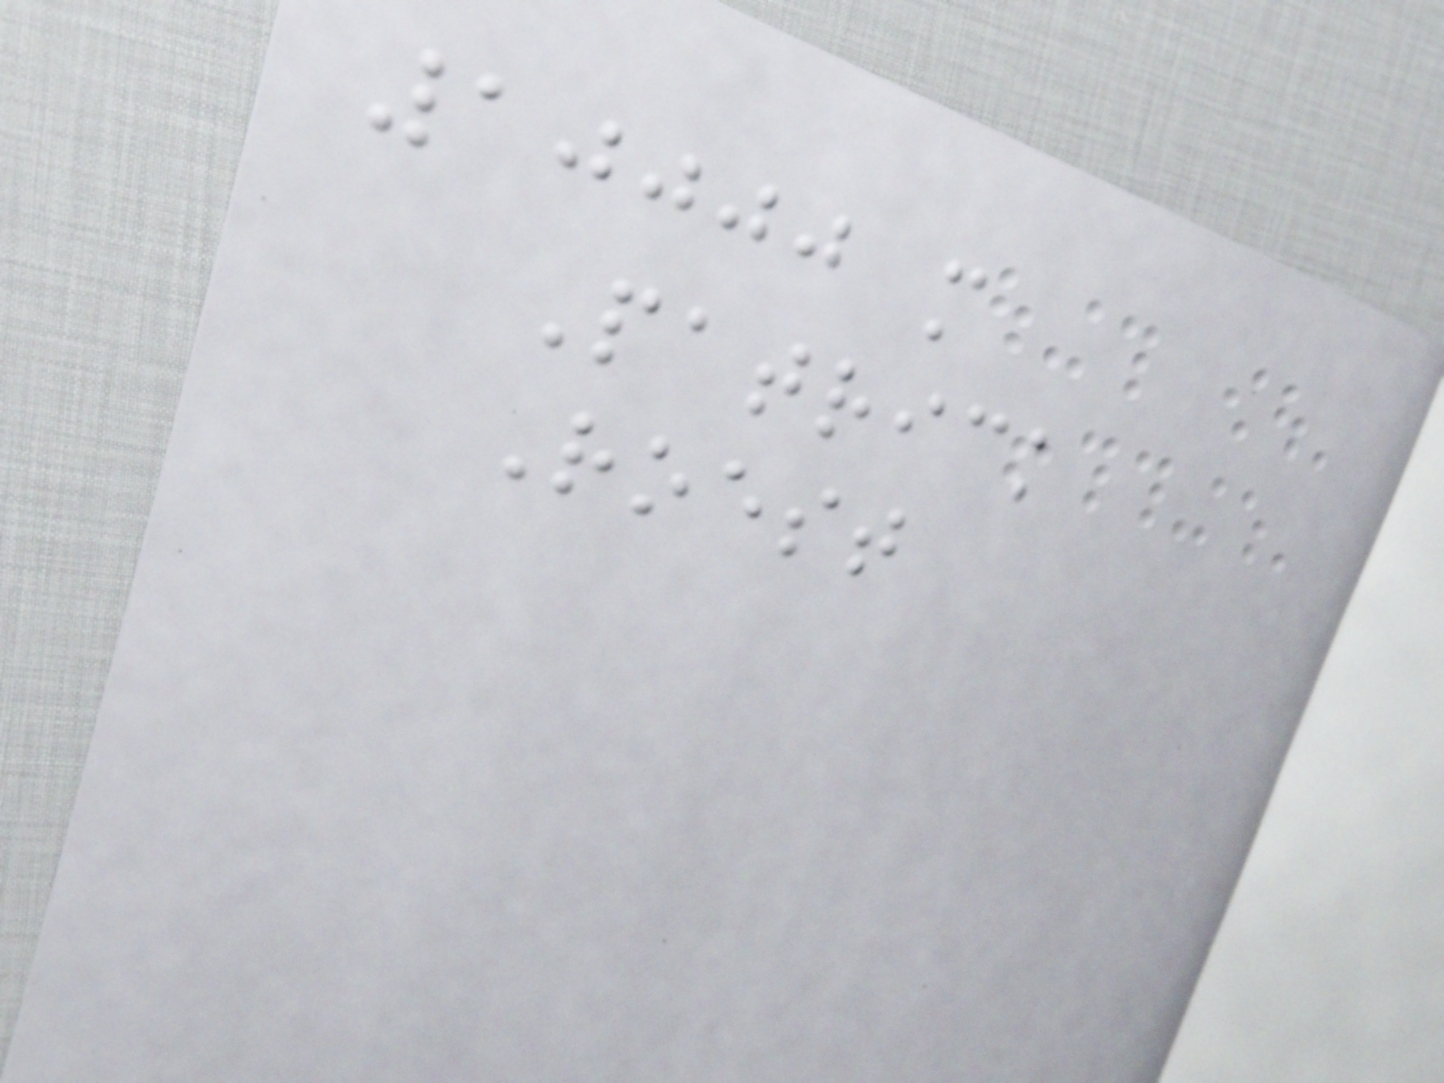10000 m
Patrick
Roest
